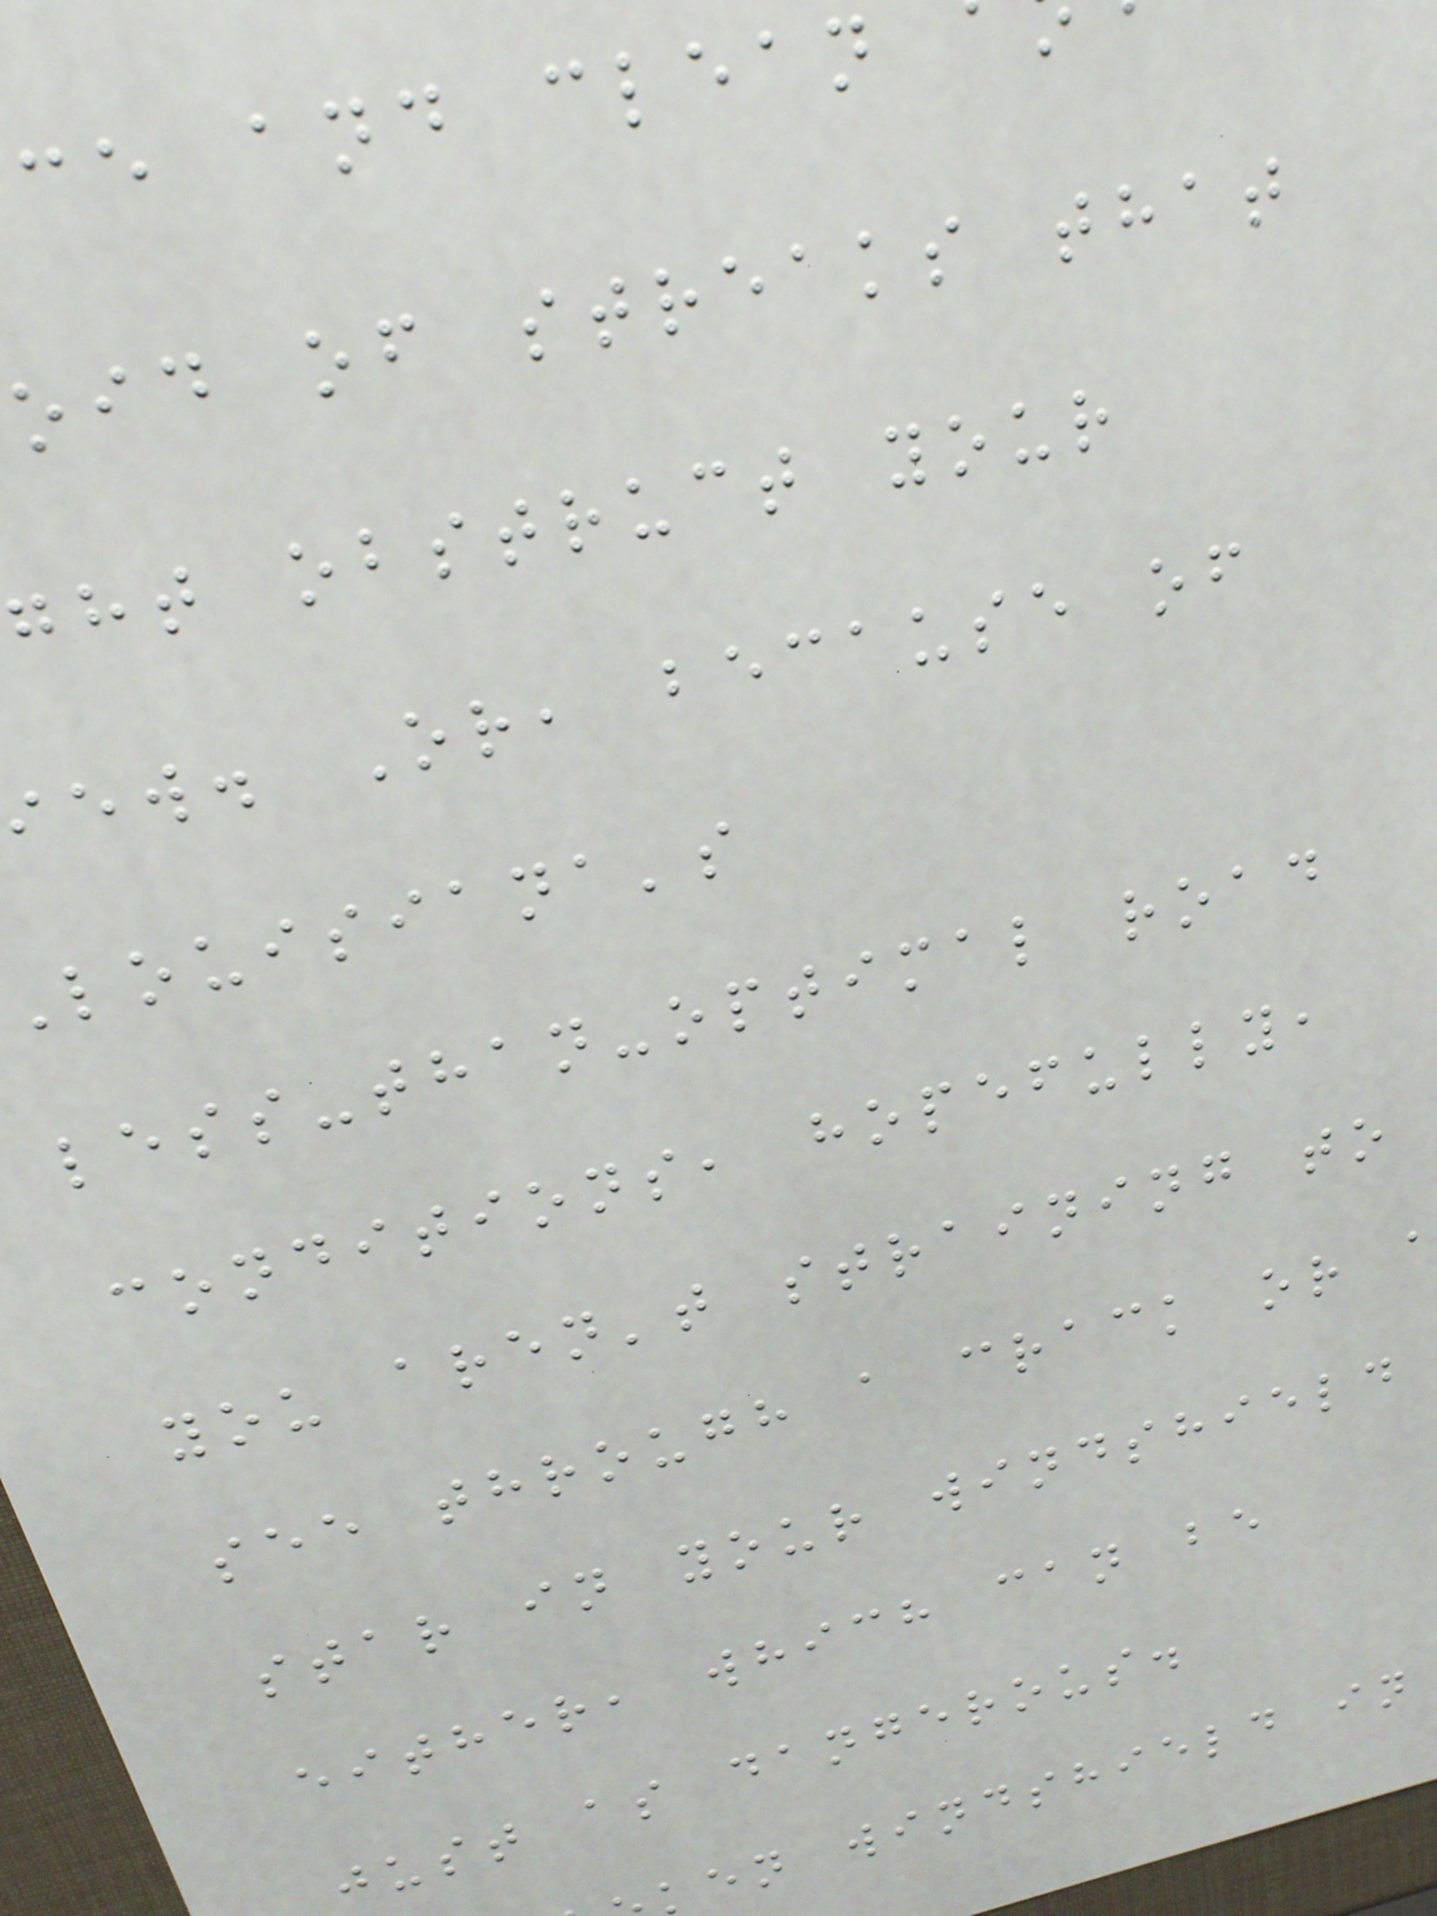ce and clean
oid of streaks that
ght obstruct your
ew. Or, because of
louisiana's
less-than-optimal road
conditions, hopefully,
you aren't straining to
see through a crack or a
star in your windshield
either, which can be
just as dangerous.
en windshield in
